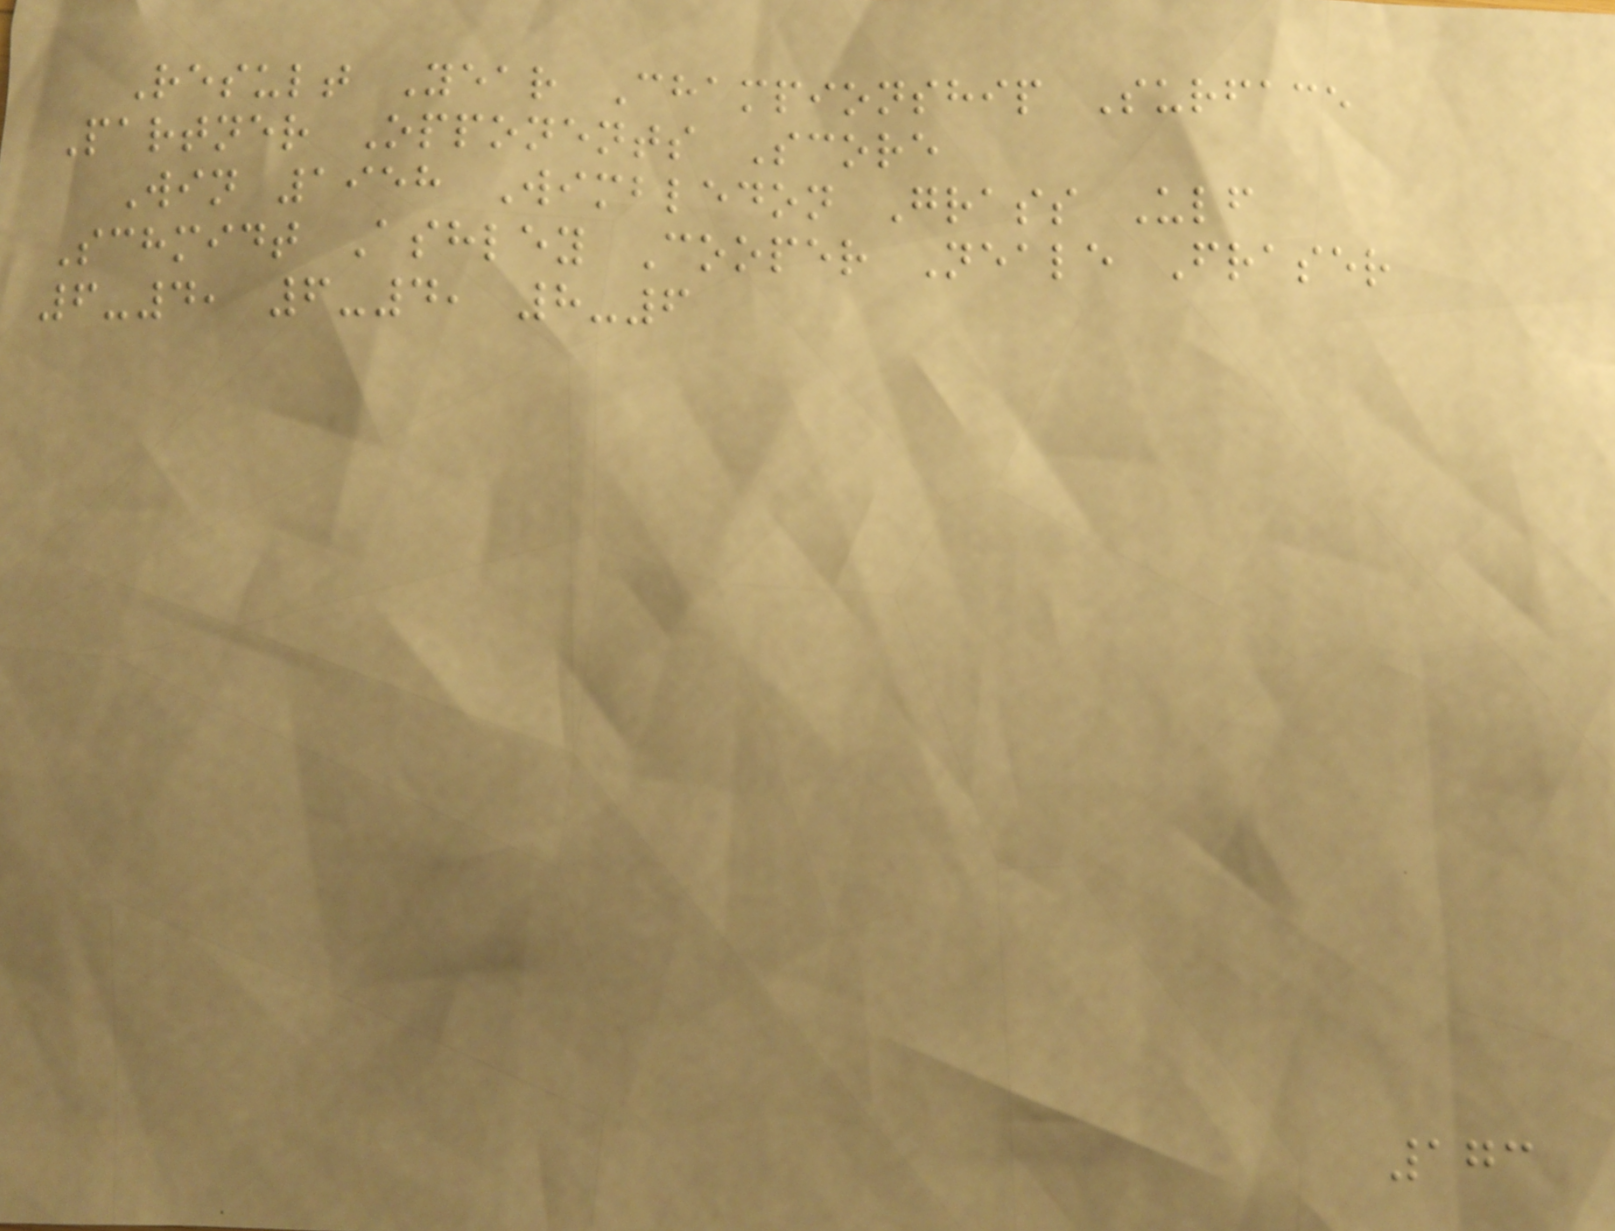Result Year Championship Surface
Partner Opponents Score
Win 1958 Wimbledon Grass Ulf
Schmidt Ashley Cooper Neale Fraser
6-4, 6-4, 8-6
173
